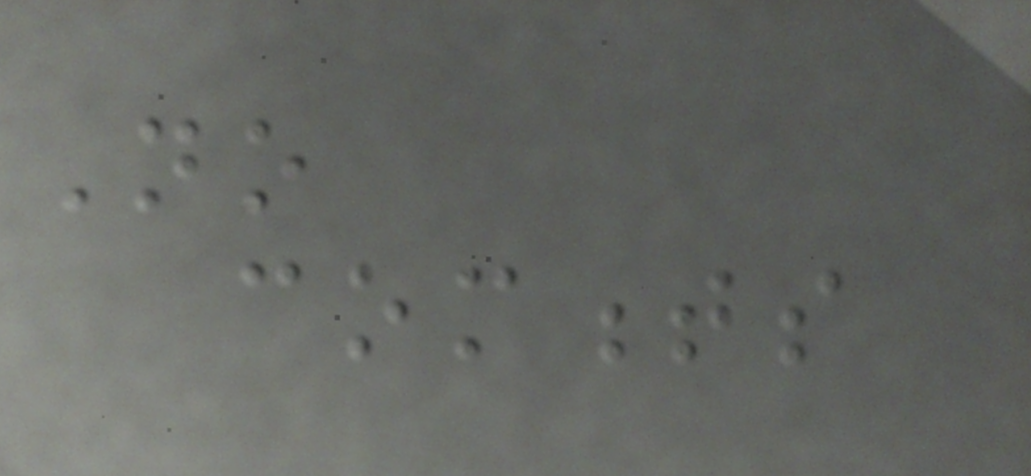No
comments
